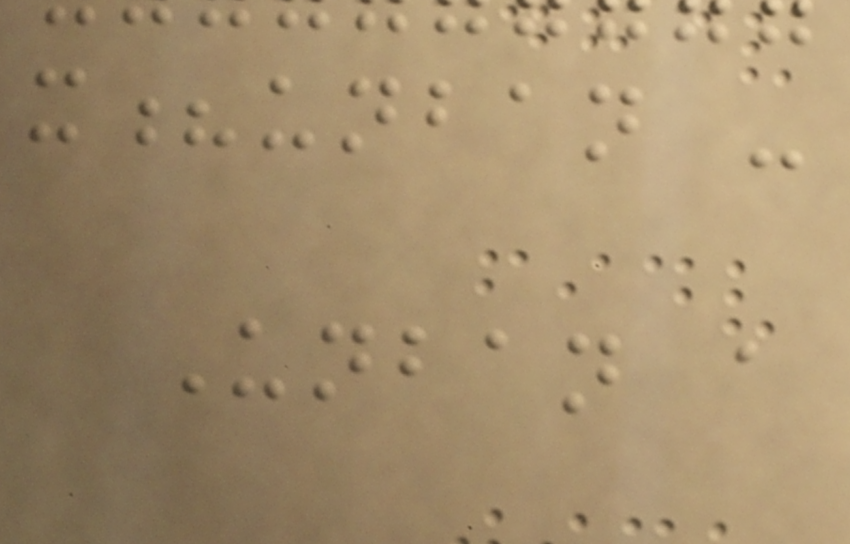x?unban -
Unban a
